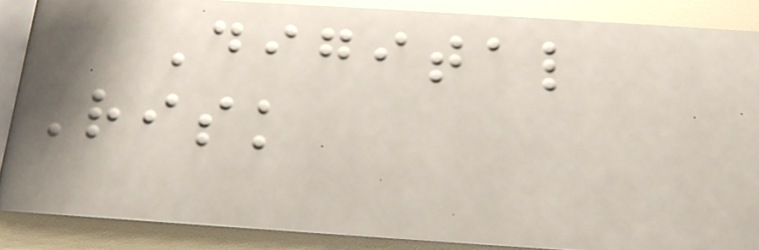Digital
Risk
